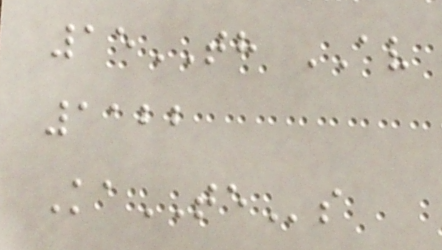15TH AV
1122
KaTEs
